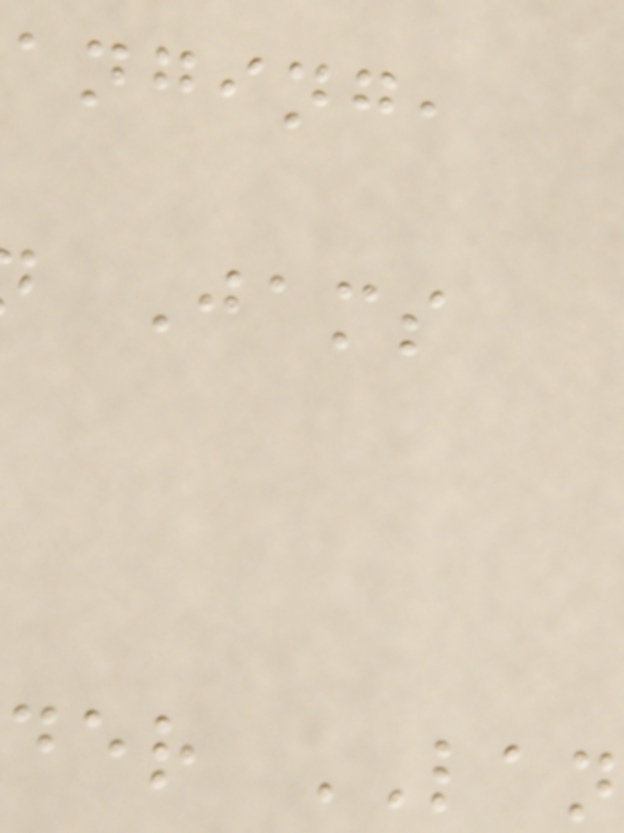anging,
der LAN
